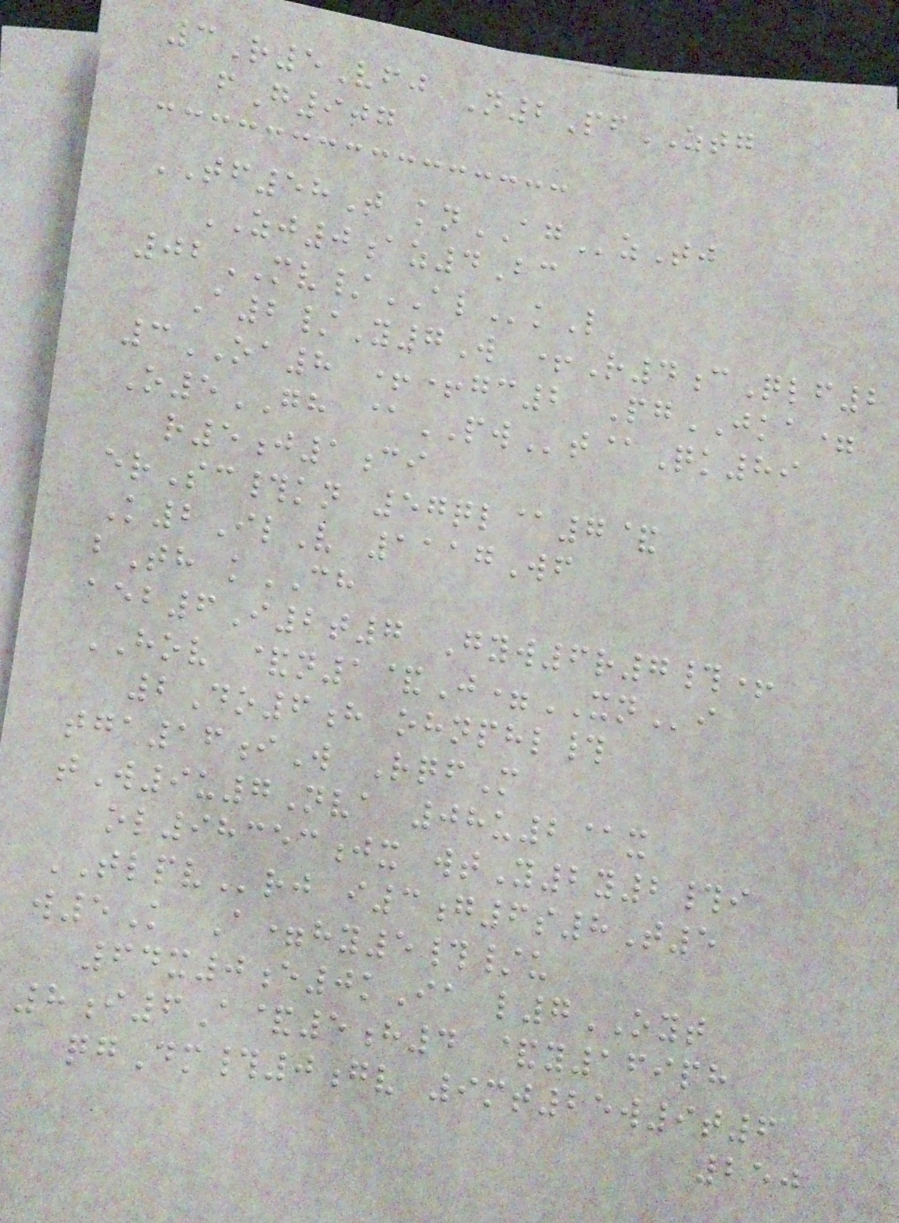3R5Vfj N2PfZTG
fG907
TF58T knAGzTj
ZJ0az4Bc
02MV/ALkL
A2/Y7W +R4cQlf2
3OA8 ++gc2 PgJKA=
O5GH @PWt@Qk89
r5j1ci
erSc#kn 57ql@7&
K2IlV 1117Wf
bTh kCH
aeb6I2t7 Gyw6r7#+
HOV &n1&J=XNi
2Do6h ohnphl#
tga16iW RqfM
tW9u7Nva 08u2@x
ol98353jx wtY2y2#i
TLPVrj i3g6s8T5
w5K A=hy5#/u
64x0e0kIa l7OYT
8i6A&5h4 &y169ph
qgDm#0gv 9mt25w9t6
250
